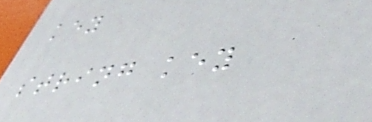key
string key
